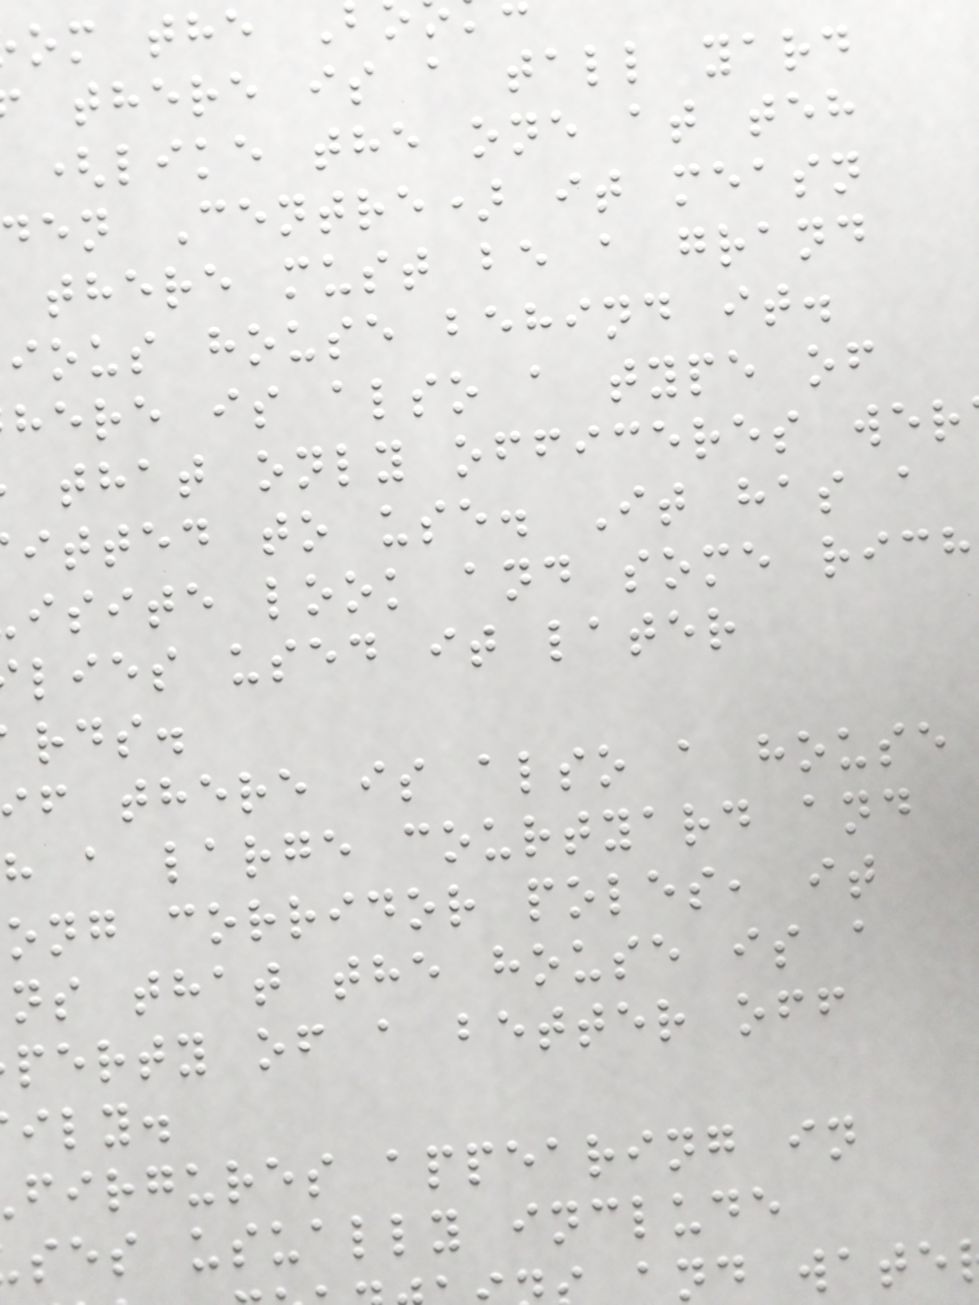om the
there is a tall yard
(like the one at teh
den Centre) it measn
there must be a grand
ious house behind it.
here is also a type of
that only officeres wer
itted to use. It has a
isite look and some rich
lies used it later
rds.
f there is also a house
h a large courtyard and
ong corridor poles, it
ns that the house is a
perty of a better off
ily.
firgures appearing in
ses usually include
and wate
